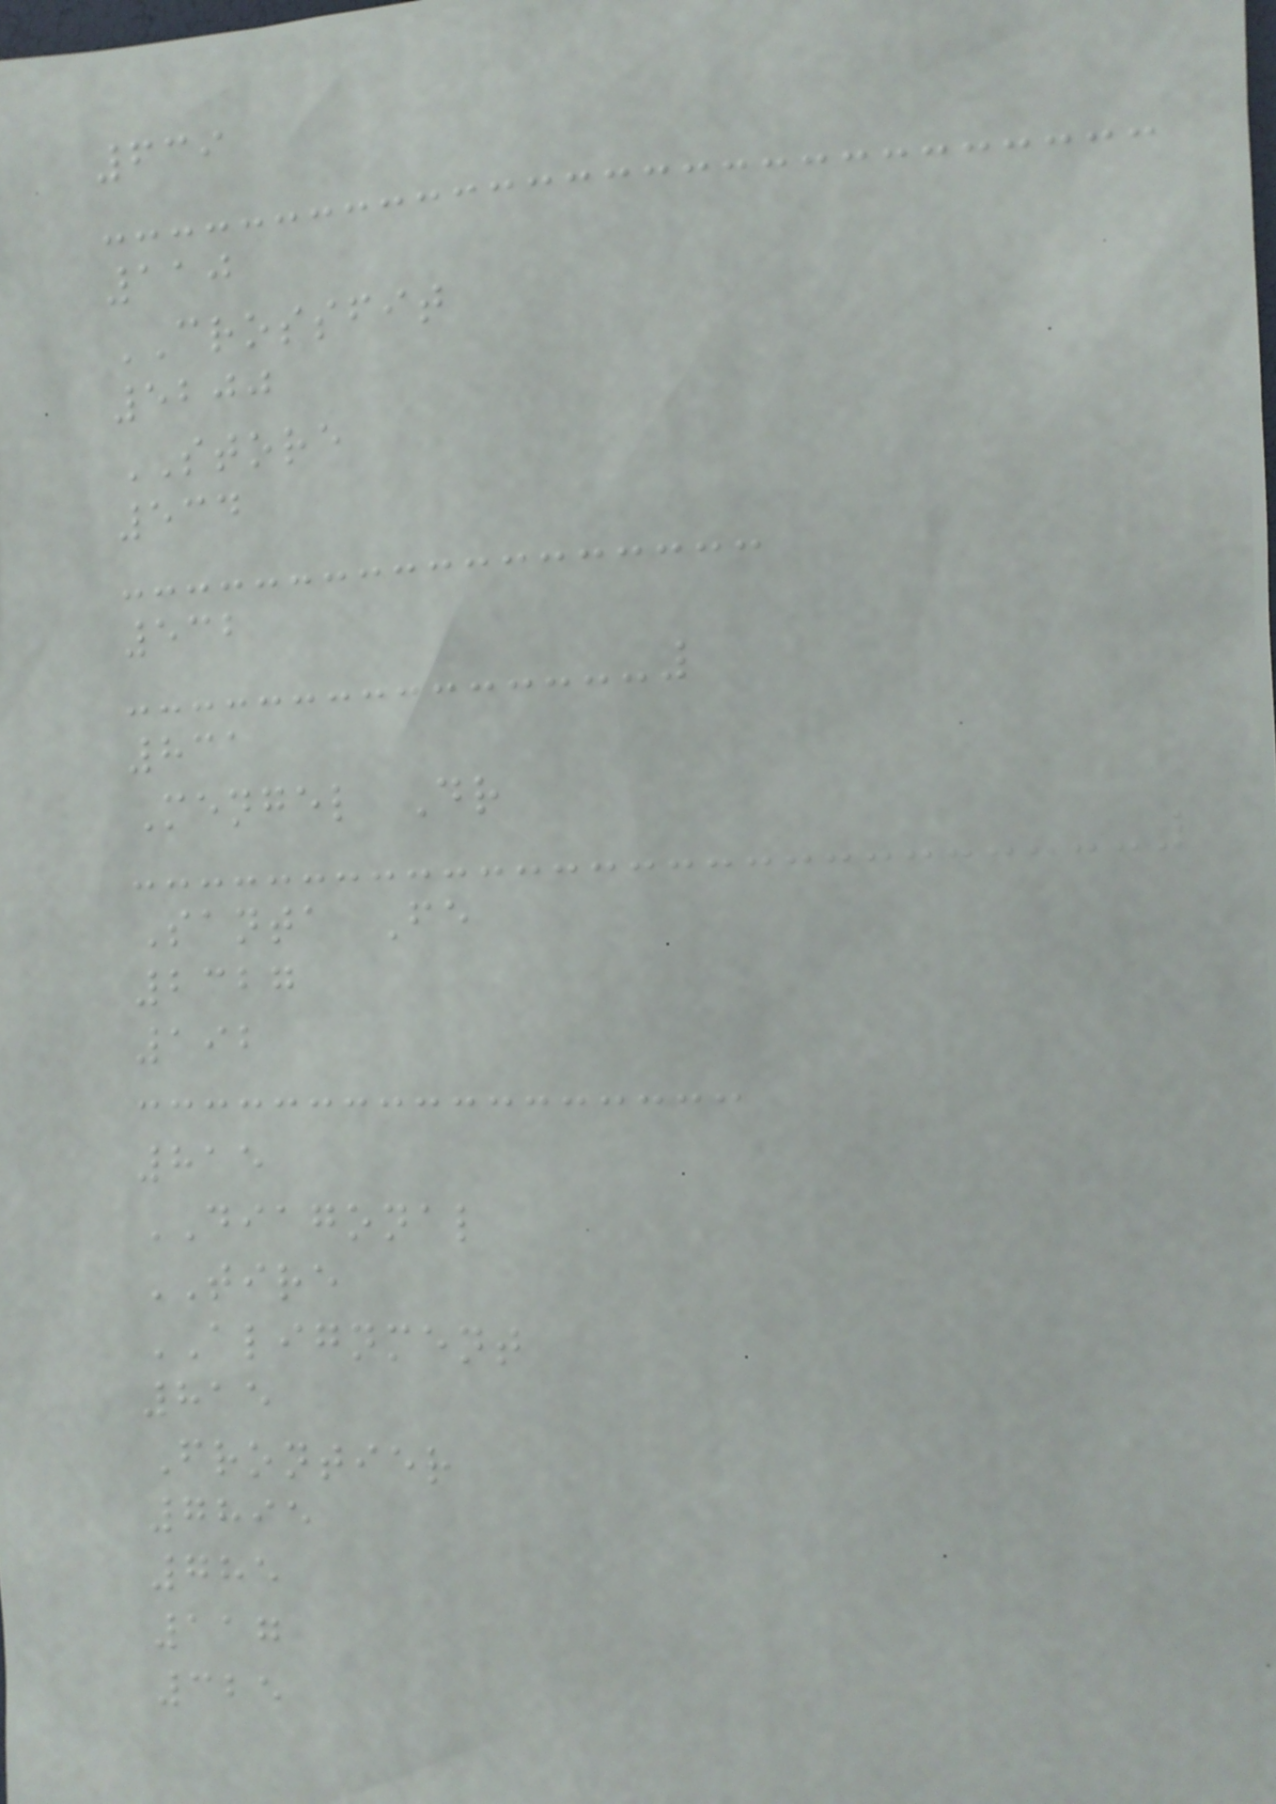639
110
CROSSFIT
5200
STORE
534
532
831
Mengel Dr
Santa Fe
2327
192
815
DIAGONAL
TIRE
ALIGNMENT
815
Frontier
7895
785
117
325
